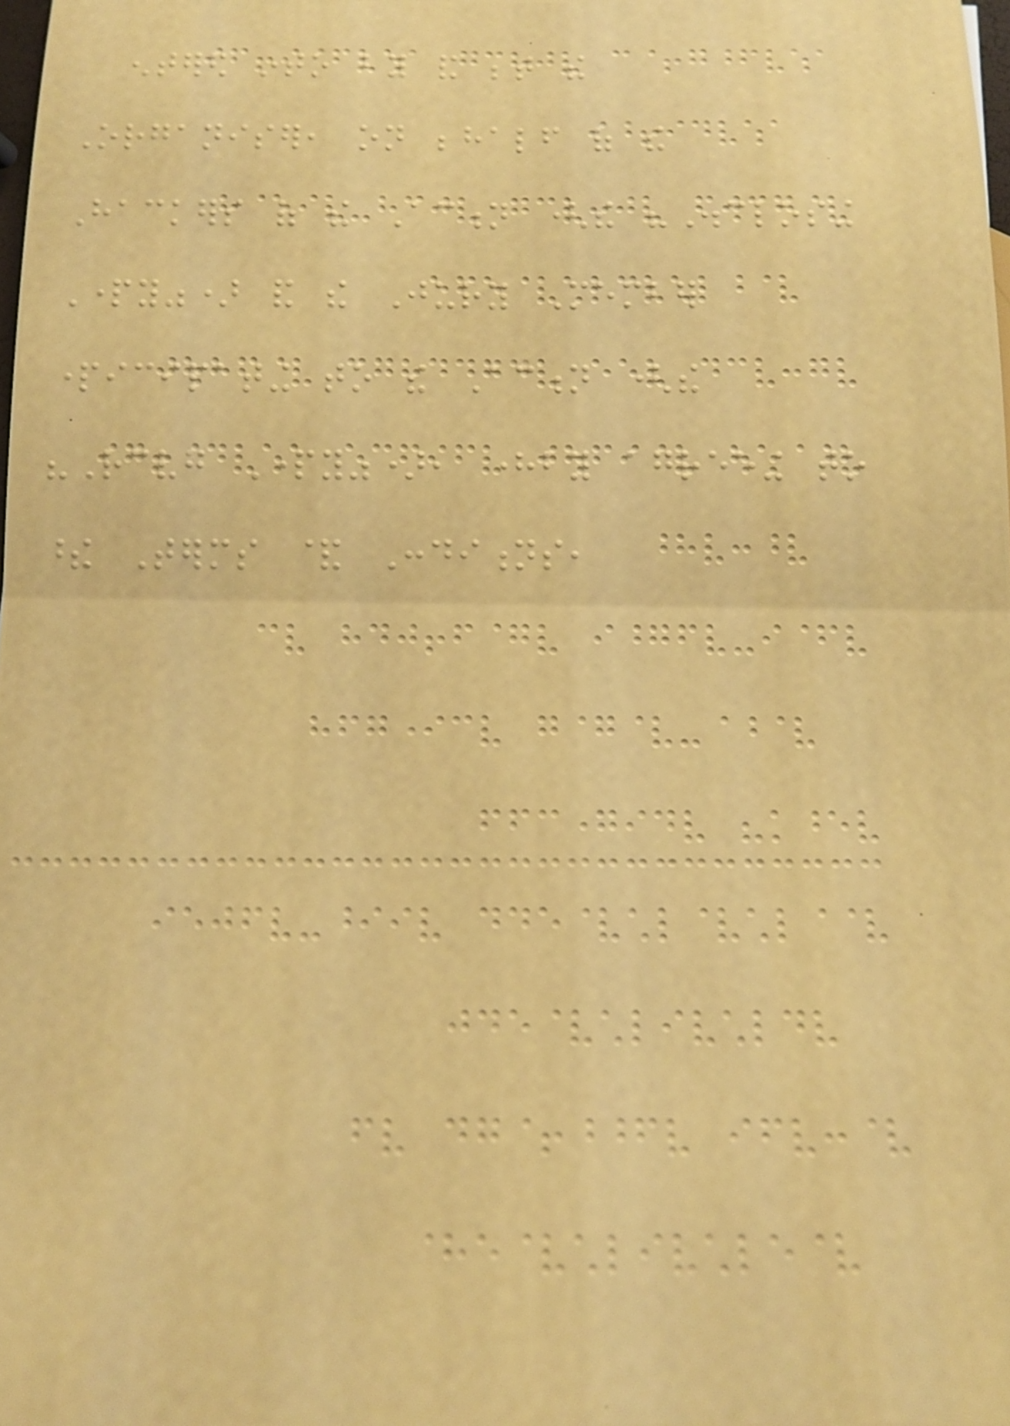entered into by and between the
Organiser, on behalf of the
Hackers of the Action (the "Disclosing
Party") and the Jury Member
participating to the Action (the
"Receiving Party"), hereby agreeing to
these Terms & Conditions,
